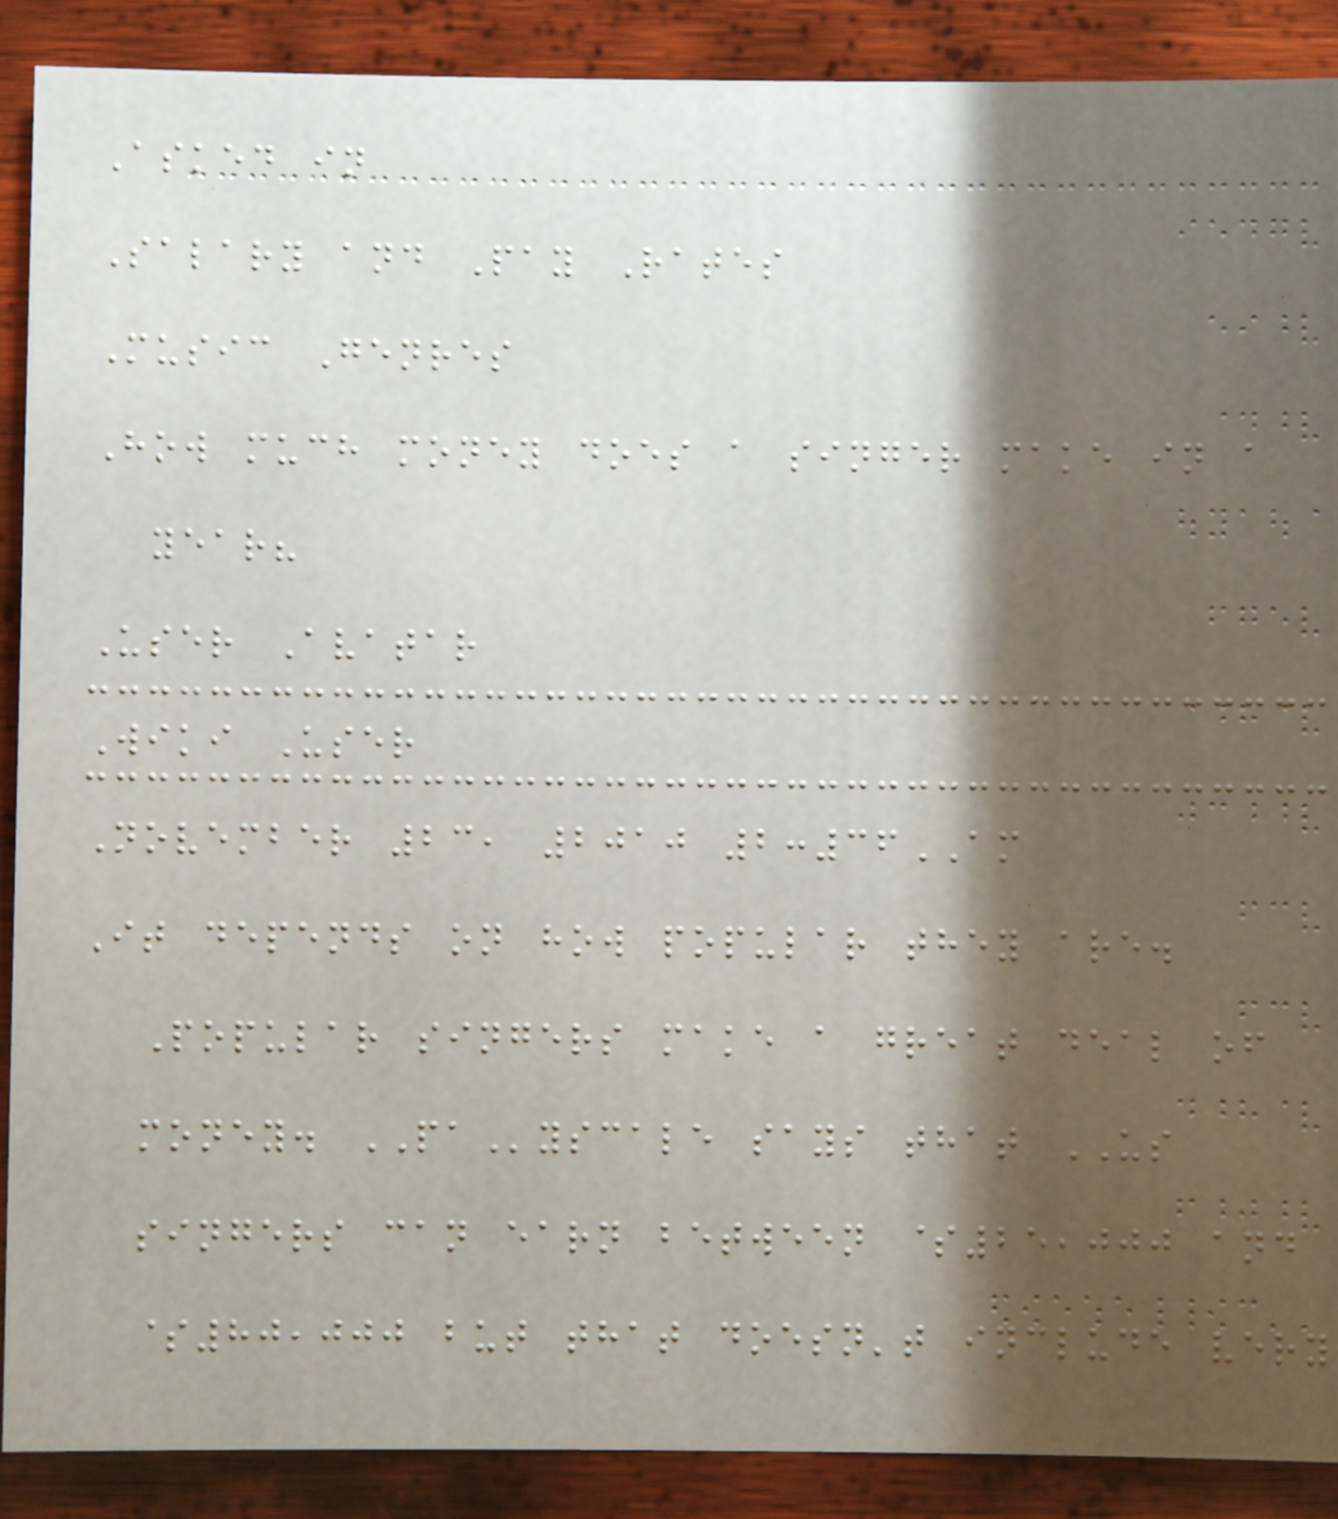Asked in
Salary and Pay Rates
Music Genres
How much money does a singer make in a
year?
User Avatar
Wiki User
November 23, 2010 2:36AM
It depends on how popular they are.
Popular singers make a great deal of
money. PAyscale says that US
singers can earn between $25,000 and
$80,000 but that doesn't include very
